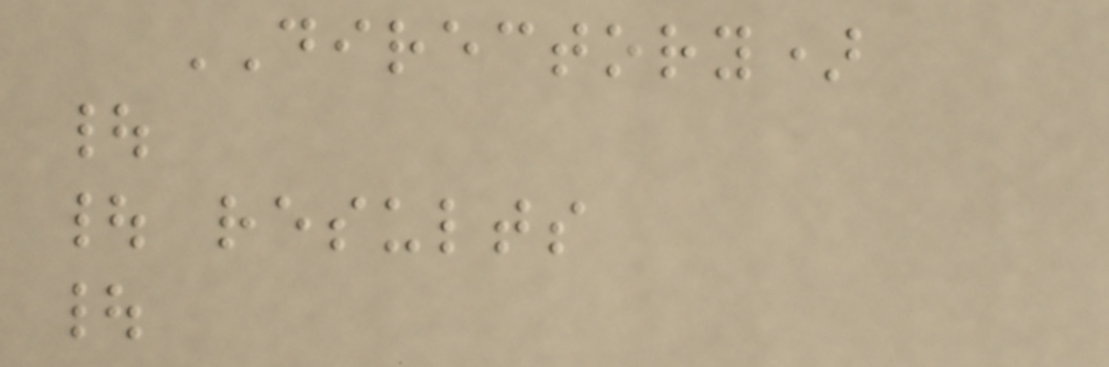DIRECTORY)
|
| results
|
